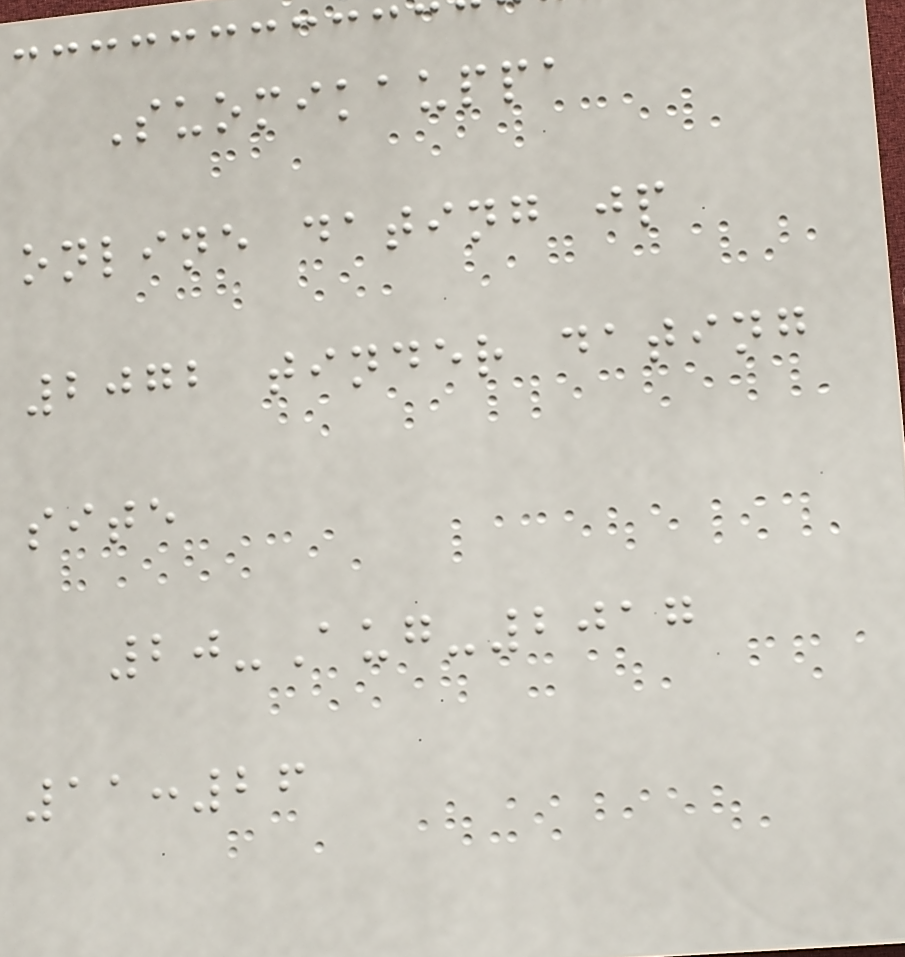Suomikauppa
online dating jp
2072 tinder dating
site
20-Aug-2017
11:26
